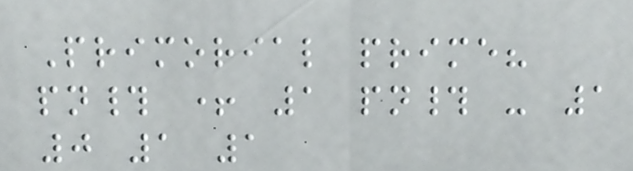Primorial prime?
pn# + 1 pn# - 1
0 1 1
